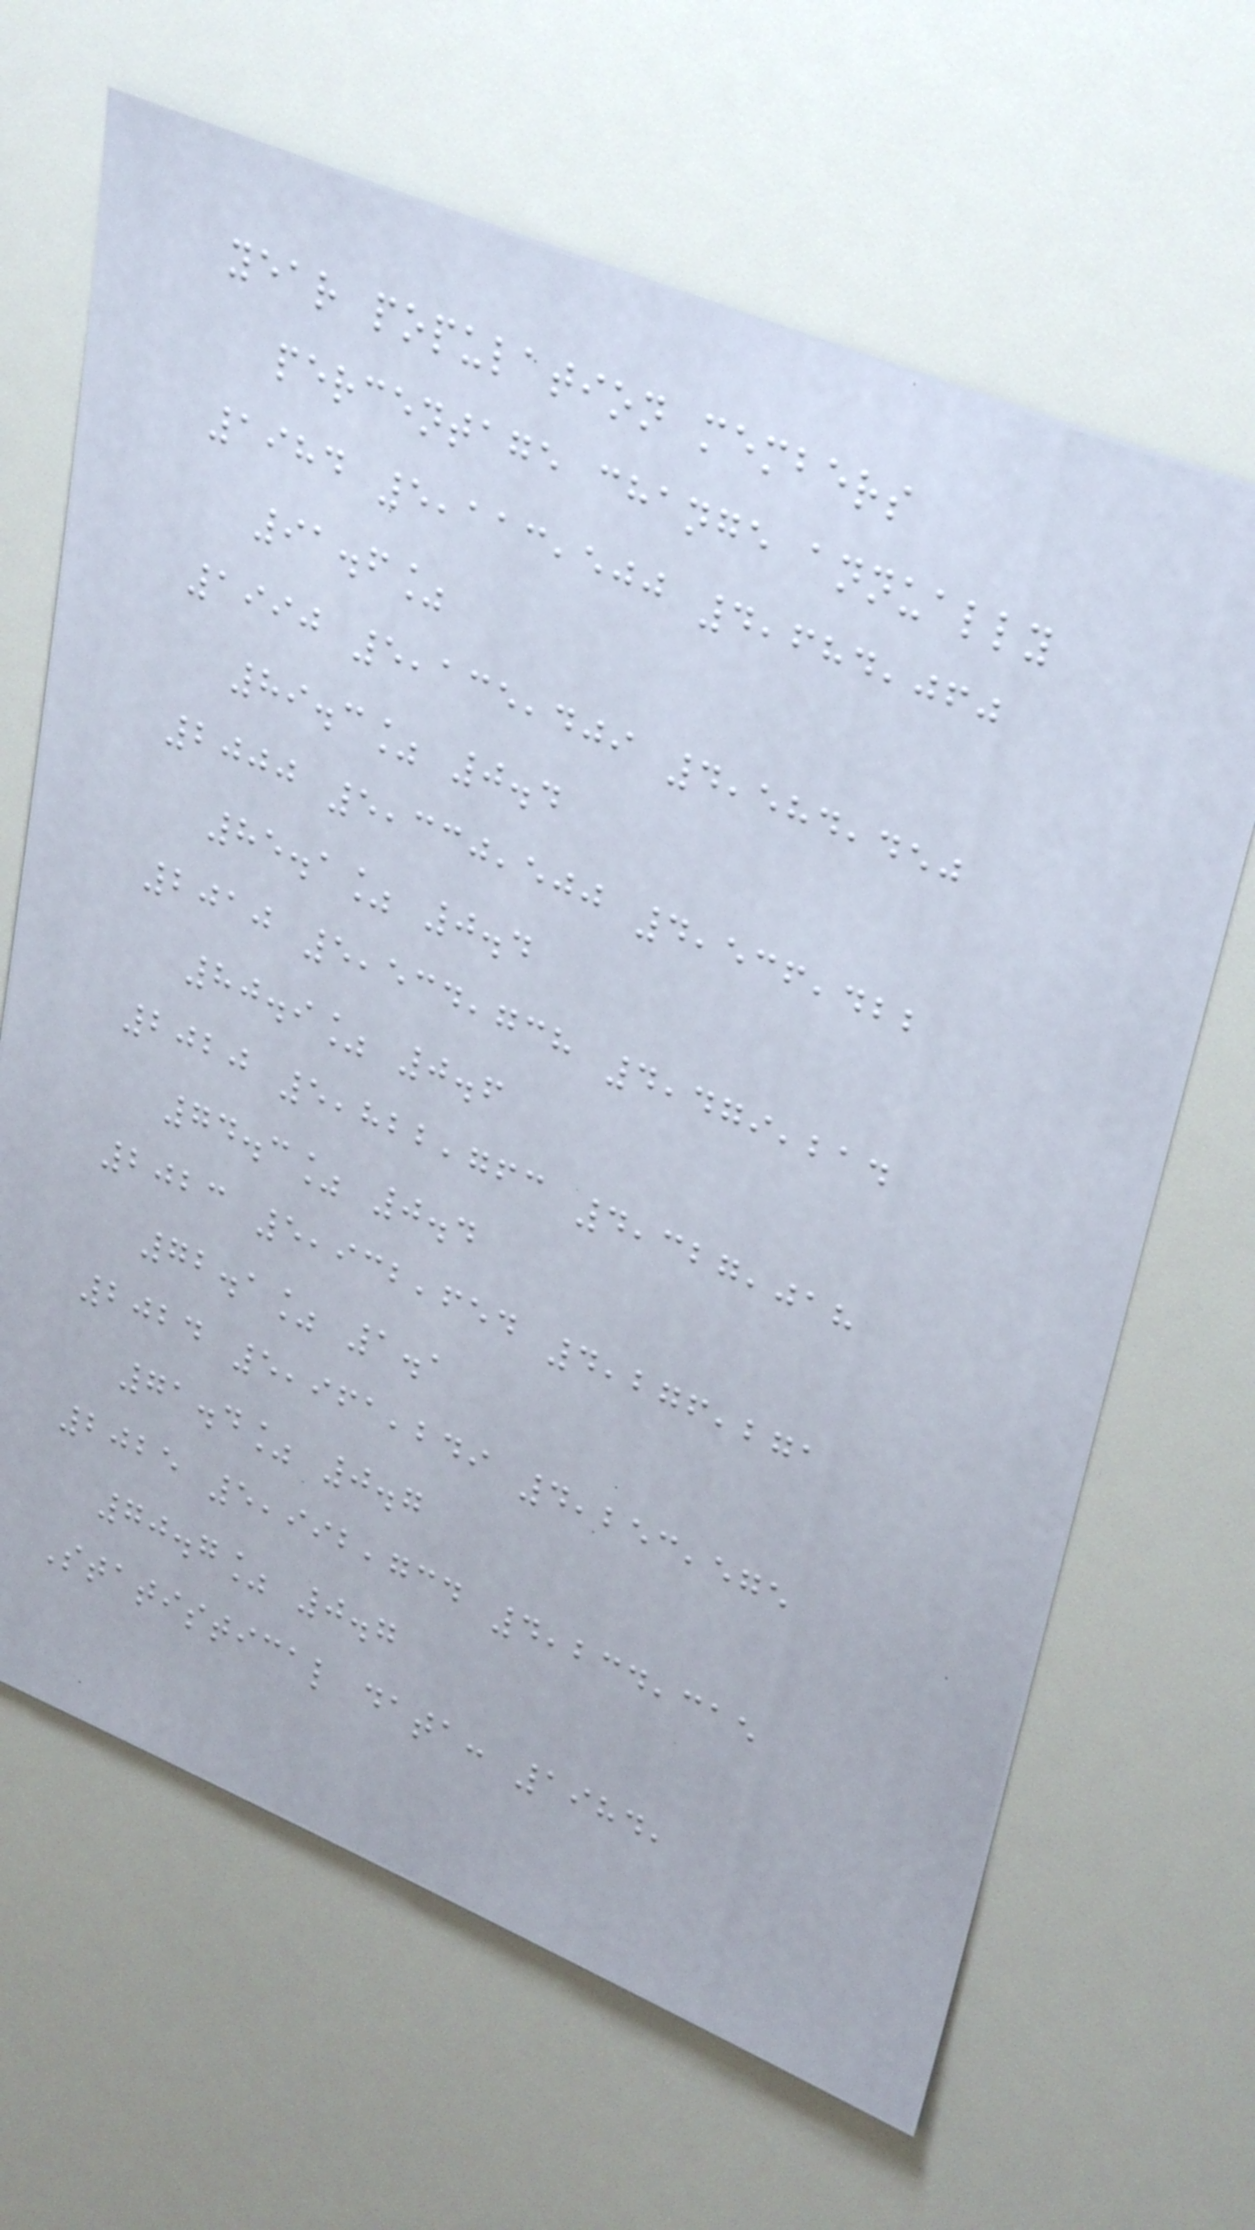year population members
percentage change annually
1984 5,113,500 4,684,060
91.6%
1990 5,135,409 4,584,450
89.3% 0.4
2000 5,330,500 4,536,422
85.1% 0.4
2010 5,534,738 4,479,214
80.9% 0.6
2020 5,822,763 4,327,018
74.3% 0.4
2023 5,932,654 4,276,271
72.1% 1.1
2024 5,961,249 4,253,575
71.4% 0.7
2025 5,992,734 4,234,315
70.7% 0.7
Statistical data: 1984,
